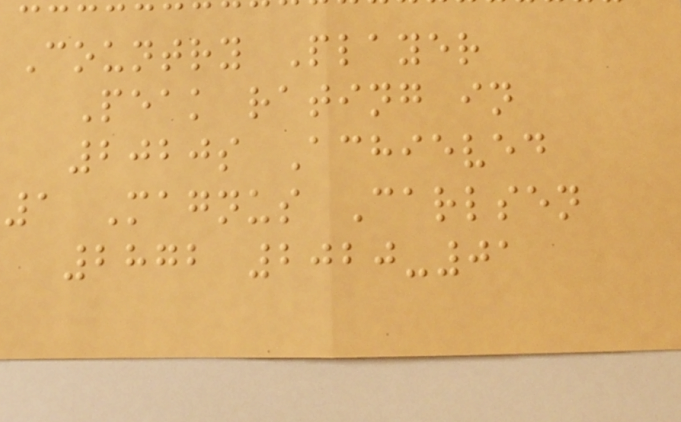Country Player
Peak rating in
2020s Achieved
1 Magnus Carlsen
2872 2020-01
